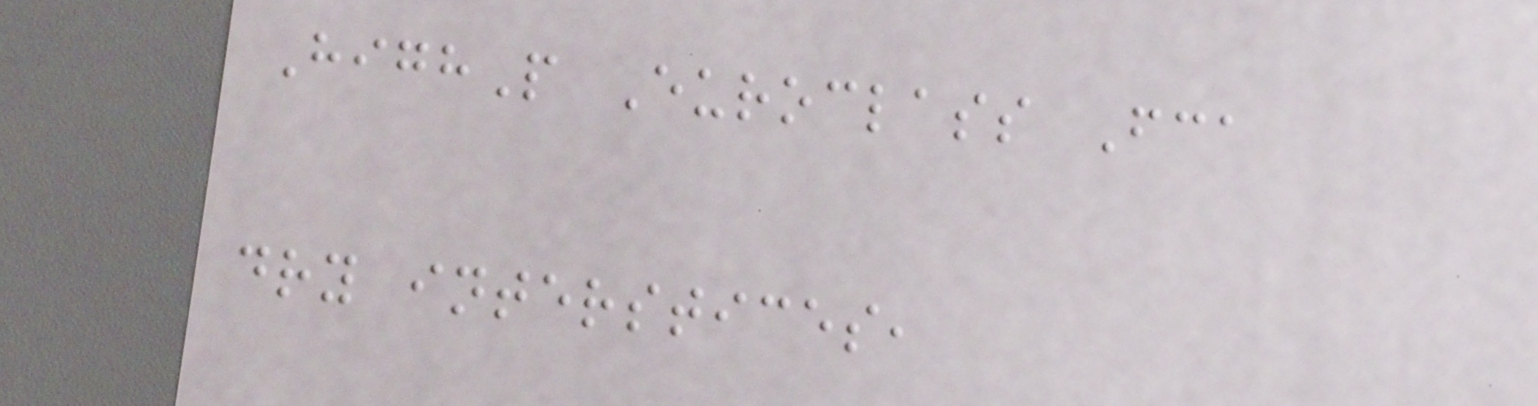HighP Euroclass Fca
dry interstices,
